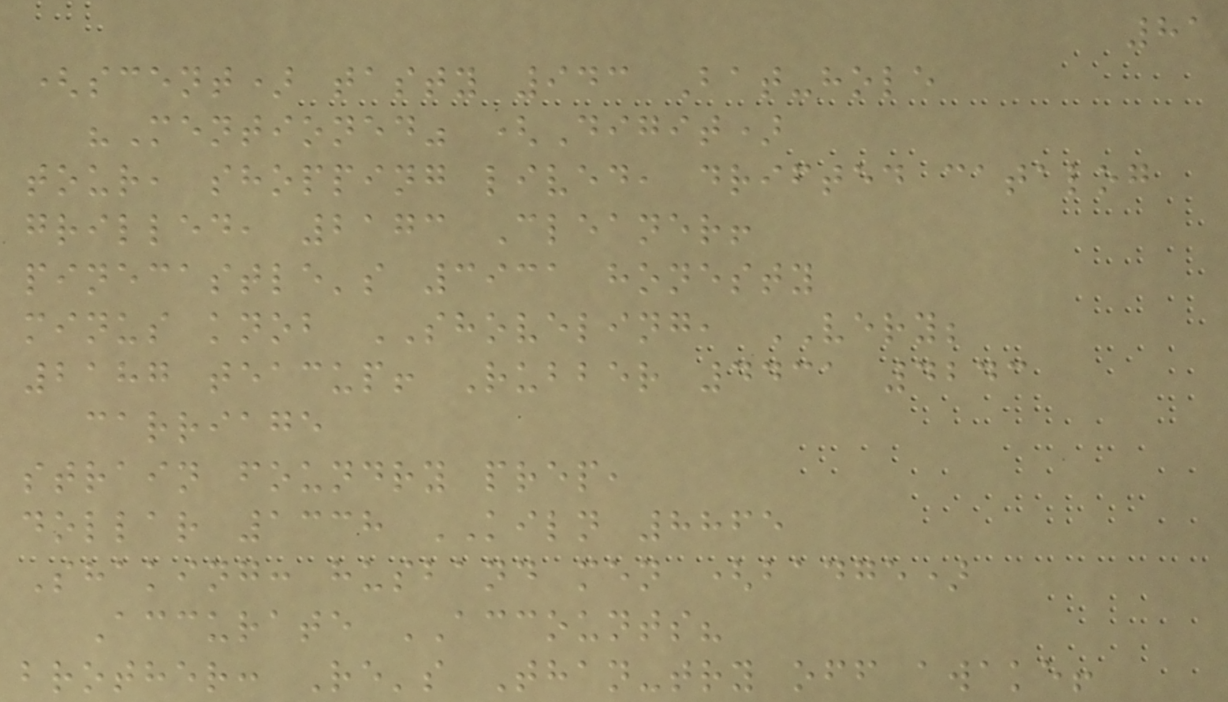81
(scent) tasty 943 Bat-hole
"Mentioned" (Digit)
tour, shopping lived, drifted catalog
grilled, 2173 Cleaner!
pinecastle's 3931 honesty
minus knob SHOVELING, VERY;
2187 teacup! Rubber 4431 4243
carriage
strain foundry prep,
dollar 1338 KILN 8865
Shaking: husband men (badge)
Accurate ACCOUNTS?
brother: Re's Than-try off awake!
